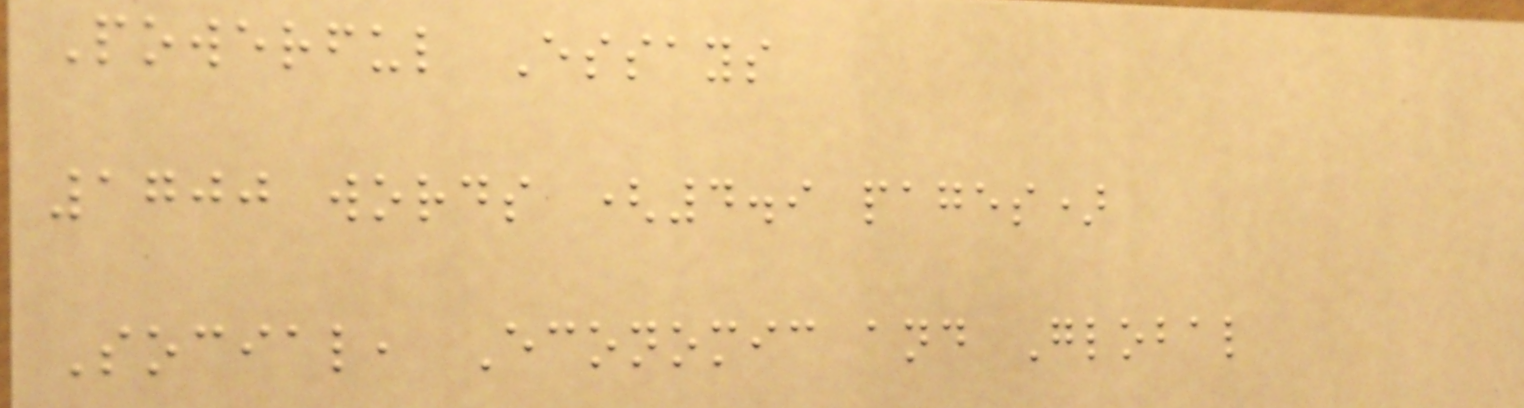Powerful Essays
1700 words (4.9 pages)
Social, Economic and Global
